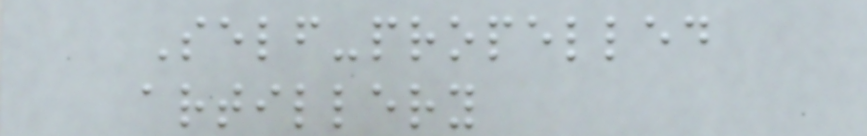Self-propelled
artillery
